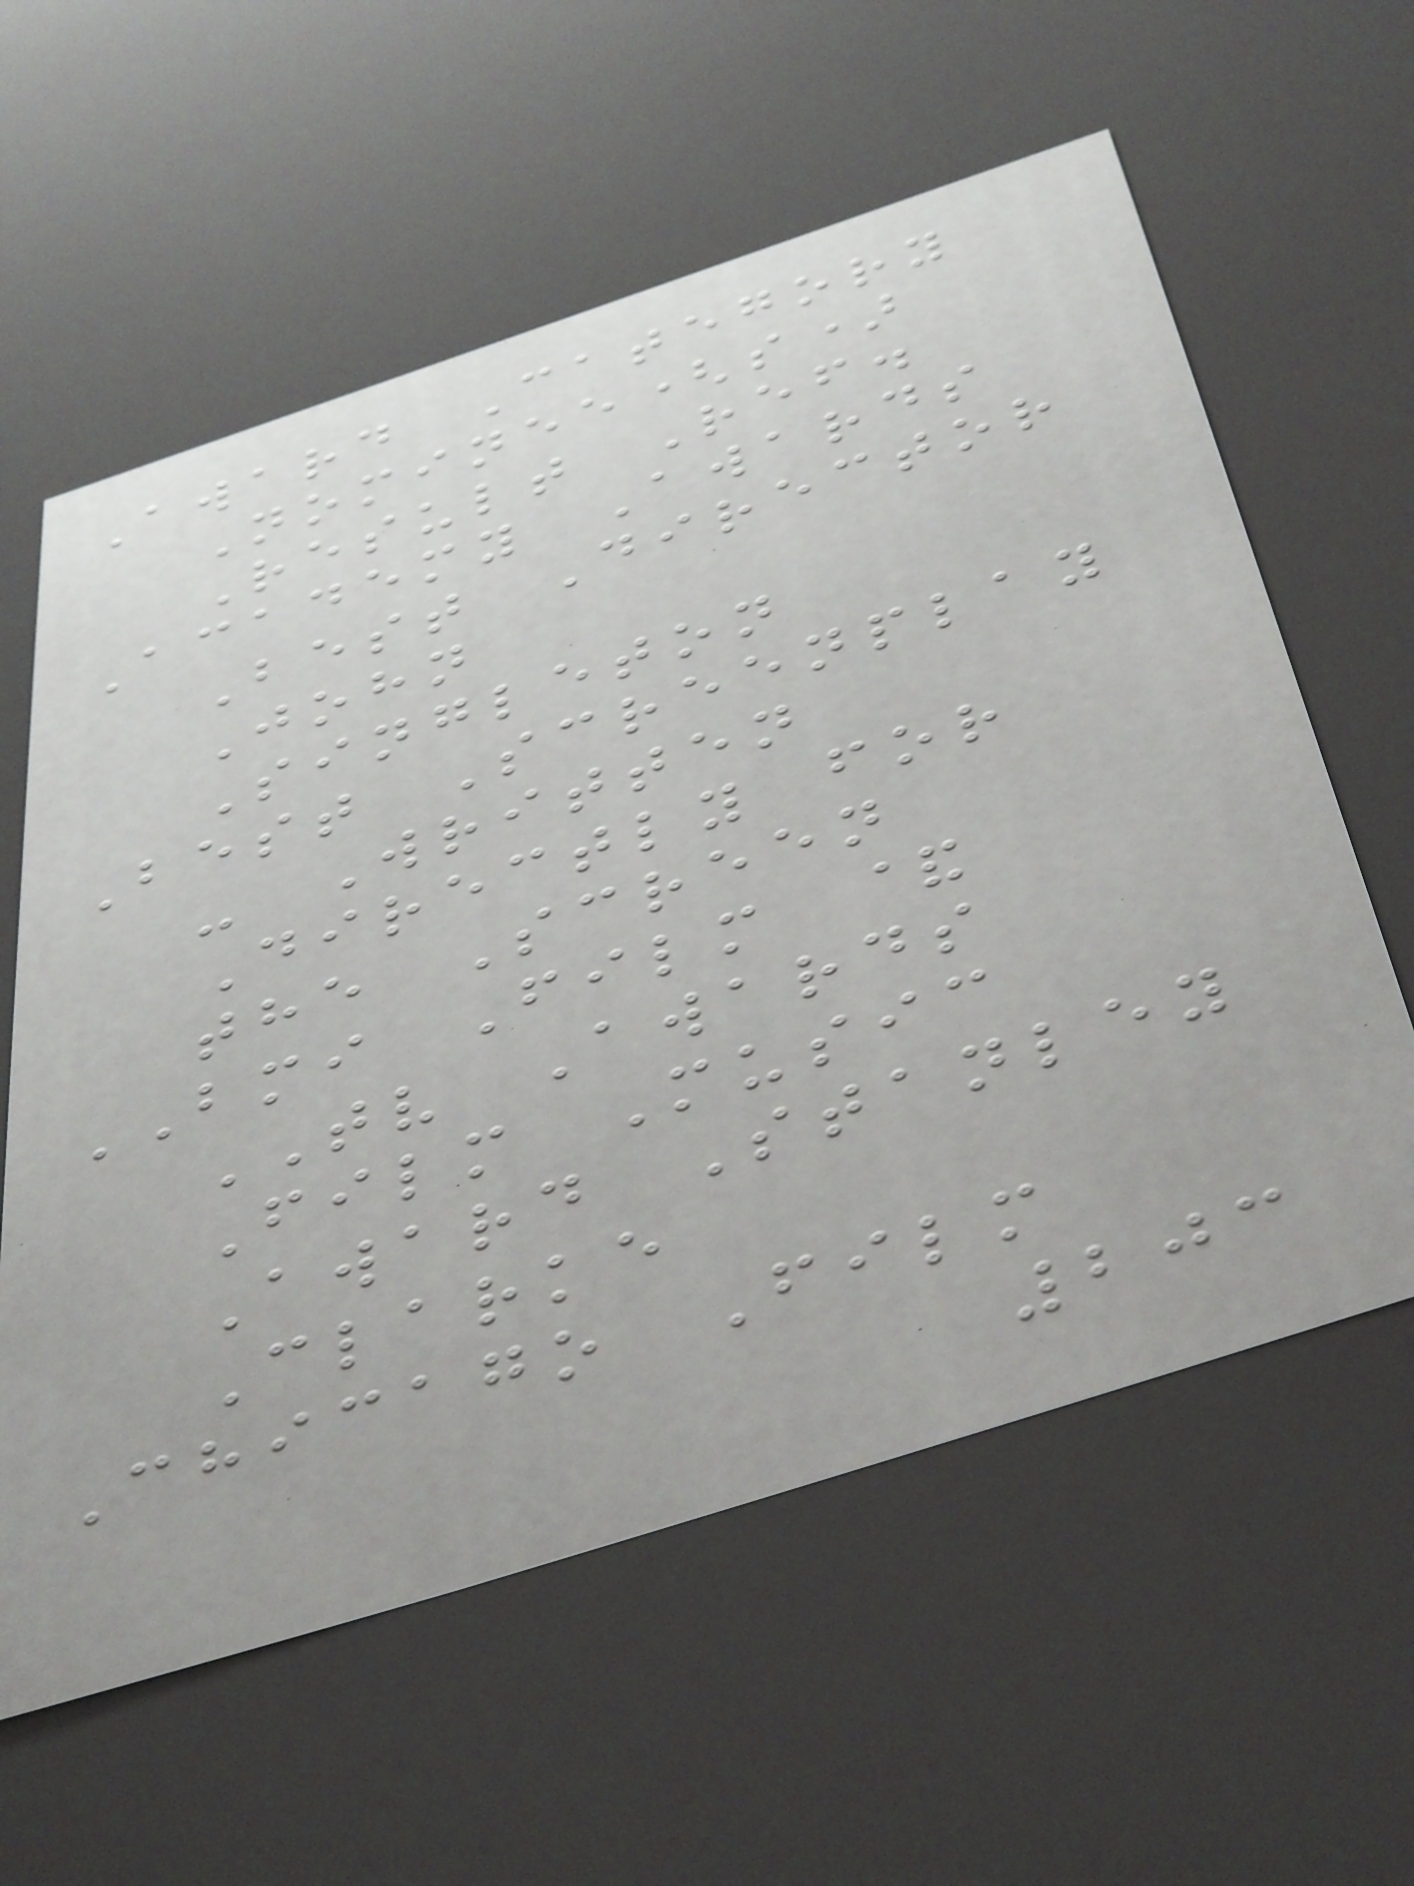Award Category
Nominee(s)
Result Ref.
Academy Awards
Best Director
John
Singleton
Best Screenplay
- Written
Directly for
the Screen
BMI Film &
TV Awards
Film Music
Award Stanley
Clarke
Chicago Film
203
